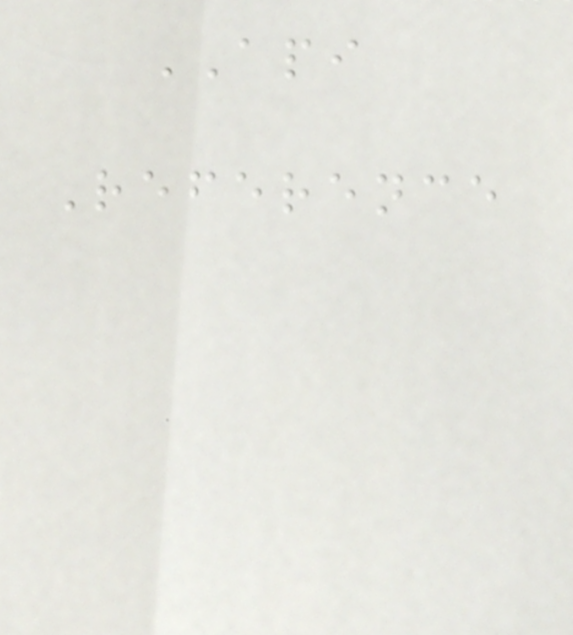API
Reference
